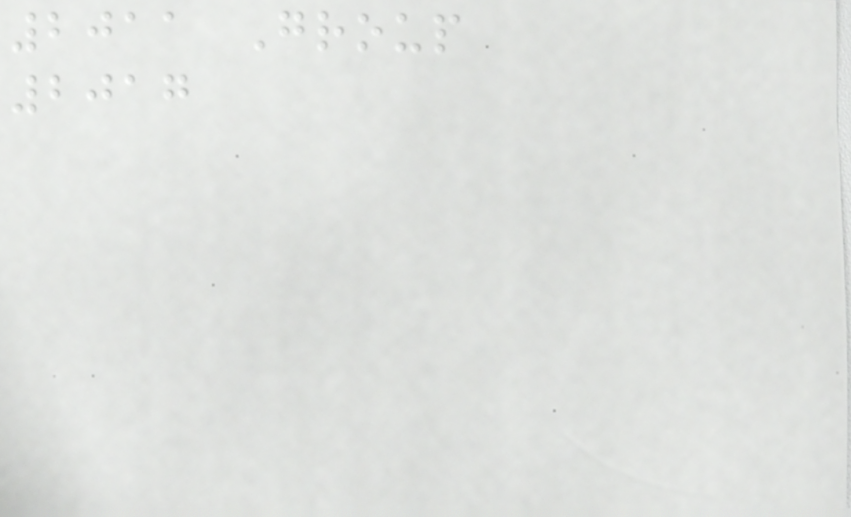2011 Group
2017
